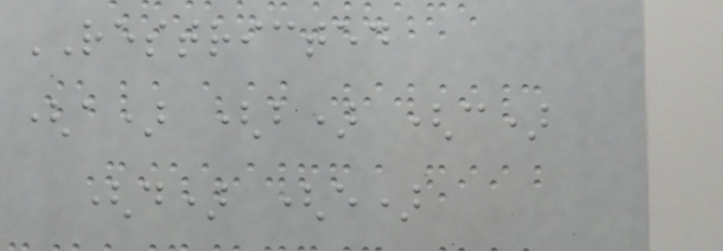RESTRICTED
(a) (b) (c)
(d) (e)
